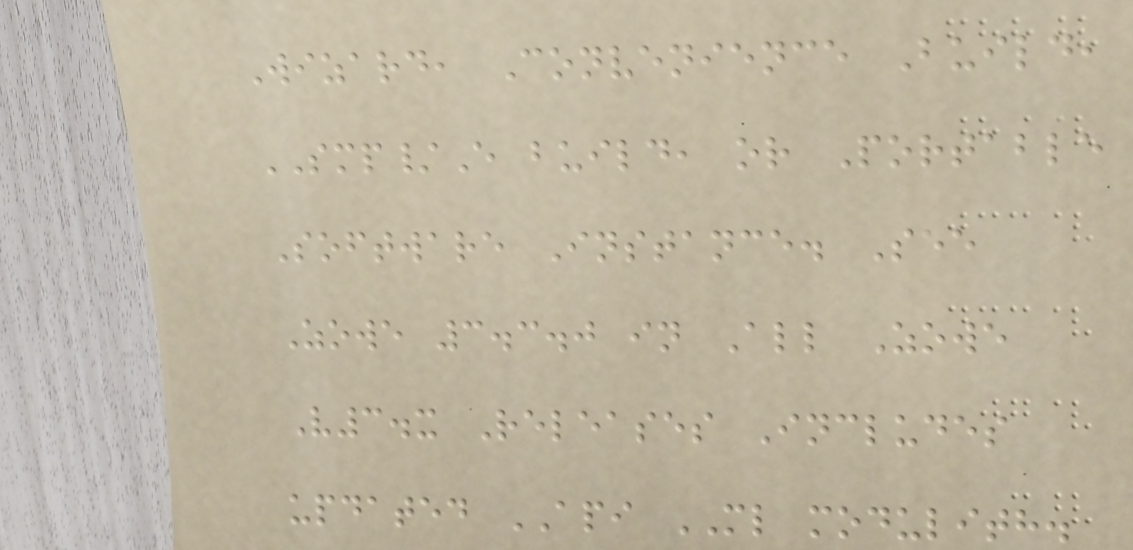Wizard, Convenience Build,
SMP/E build, or Portable
Software Instance. See
Zowe 3.3.0 in All Zowe
V3.x Releases Includes
updated API ML modulith.
